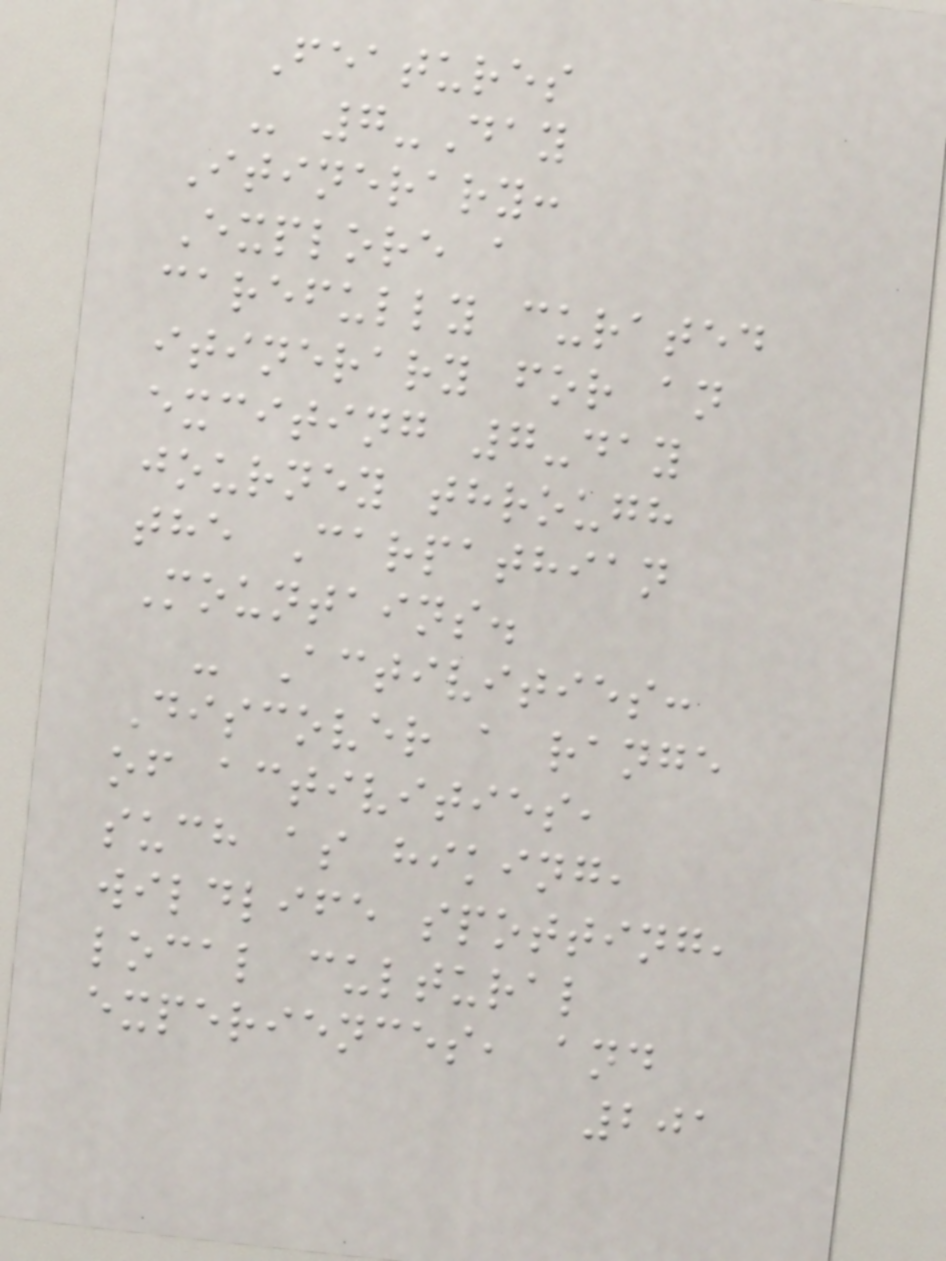Features
- 7-Day
Itinerary:
Explore a
carefully curated
itinerary for an
exciting 7-day
journey through
the Carpathian
Mountains.
- Activities:
Discover a range
of activities,
such as hiking,
wildlife spotting,
local cultural
experiences, and
201
